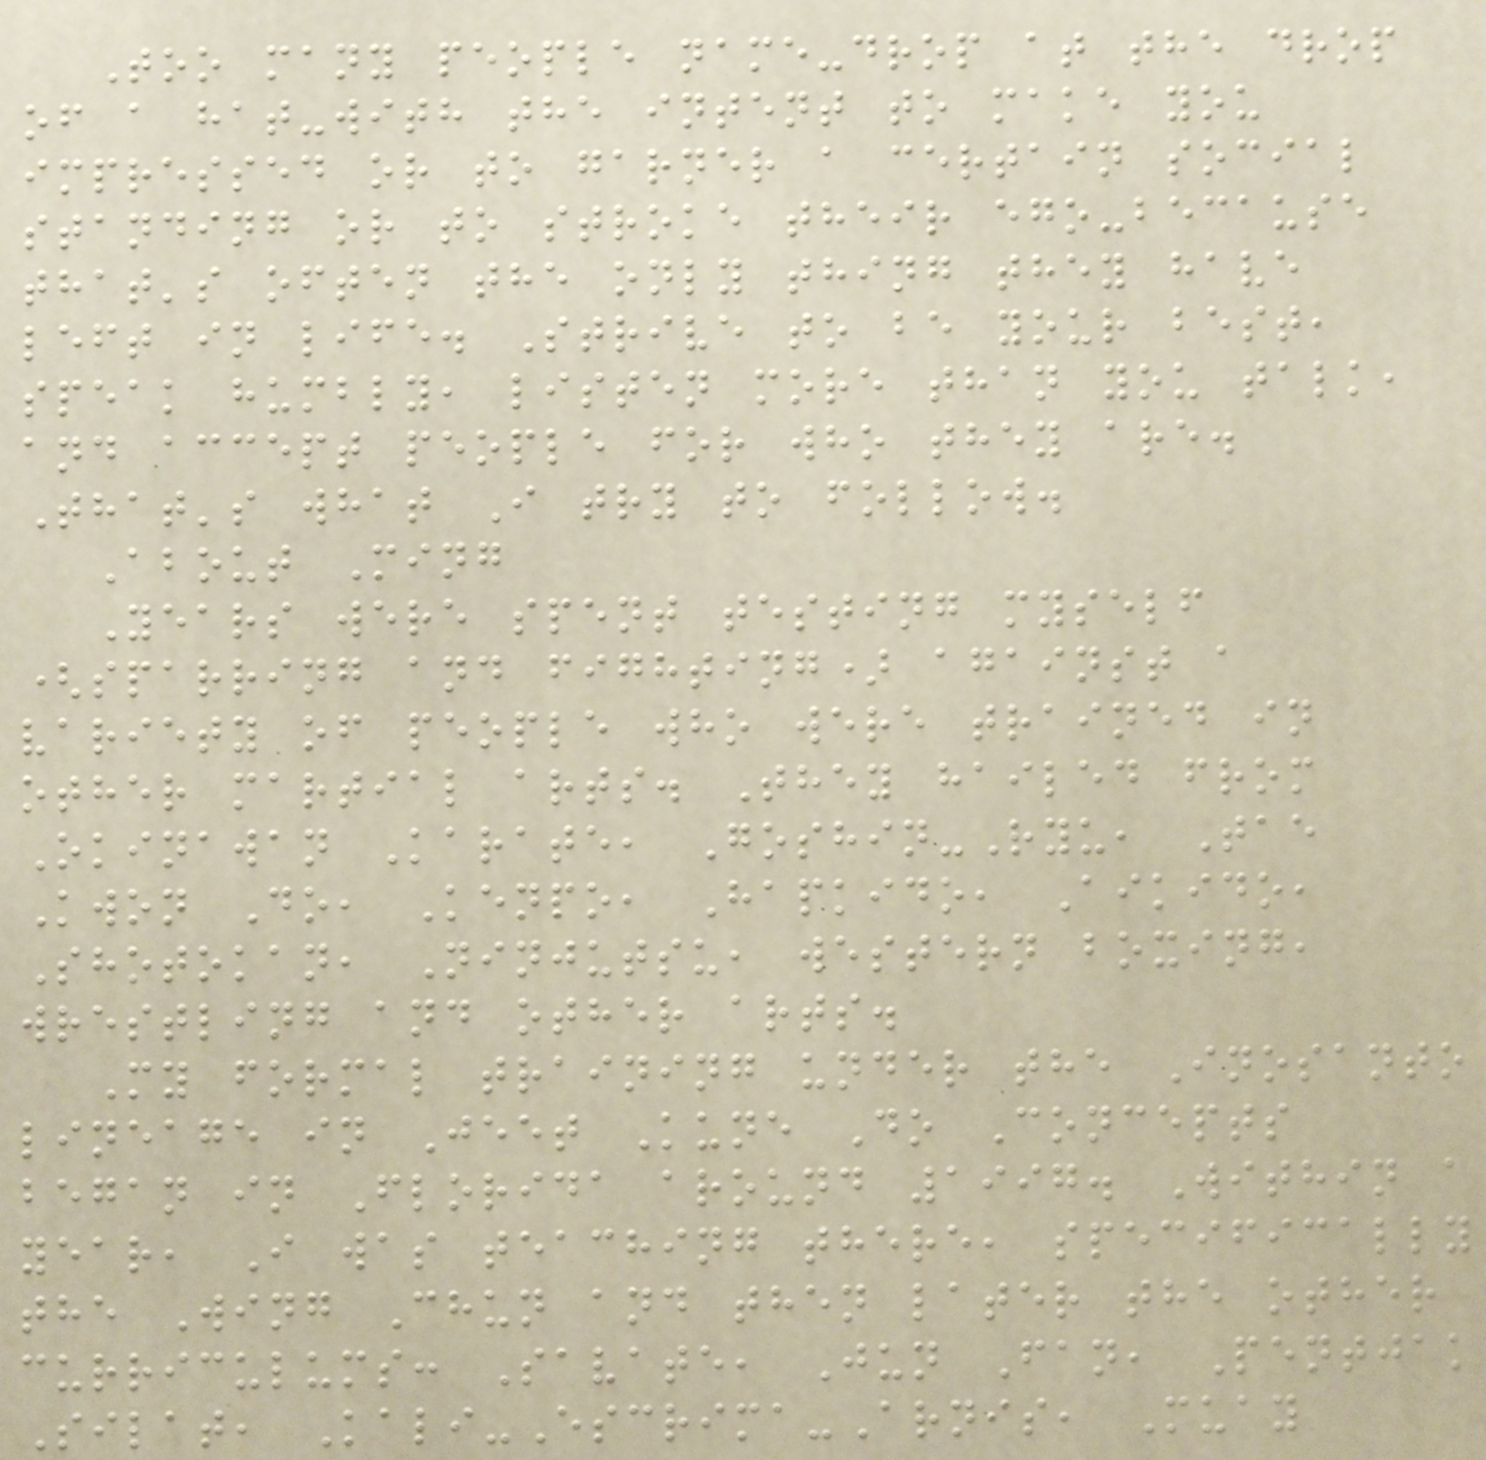Too many people name-drop at the drop
of a hat-with the intent to make you
impressed or to garner a certain social
standing or to stroke their ego-because
that's often the only thing they have
left in life. Strive to be your best,
speak humbly, listen more than you talk,
and accept people for who they are.
That's what I try to follow.
About Ming
Years were spent testing myself
(sparring and fighting) against a
variety of people who were trained in
other martial arts. They hailed from
Okinawan Karate, Goshin-Ryu, Tae
Kwon Do, Kenpo, Hapkido, Aikido,
Shotokan, Ninjutsu, western boxing,
wrestling and other arts.
My formal training under the Inosanto
lineage in Jeet Kune Do Concepts
began in Florida around 1997. Within a
year, I was teaching there, specifically
the Wing Chun and then later the other
curriculums: Savate, Jun Fan, Pentjak
Silat, Kali-Escrima-Arnis, Muay
